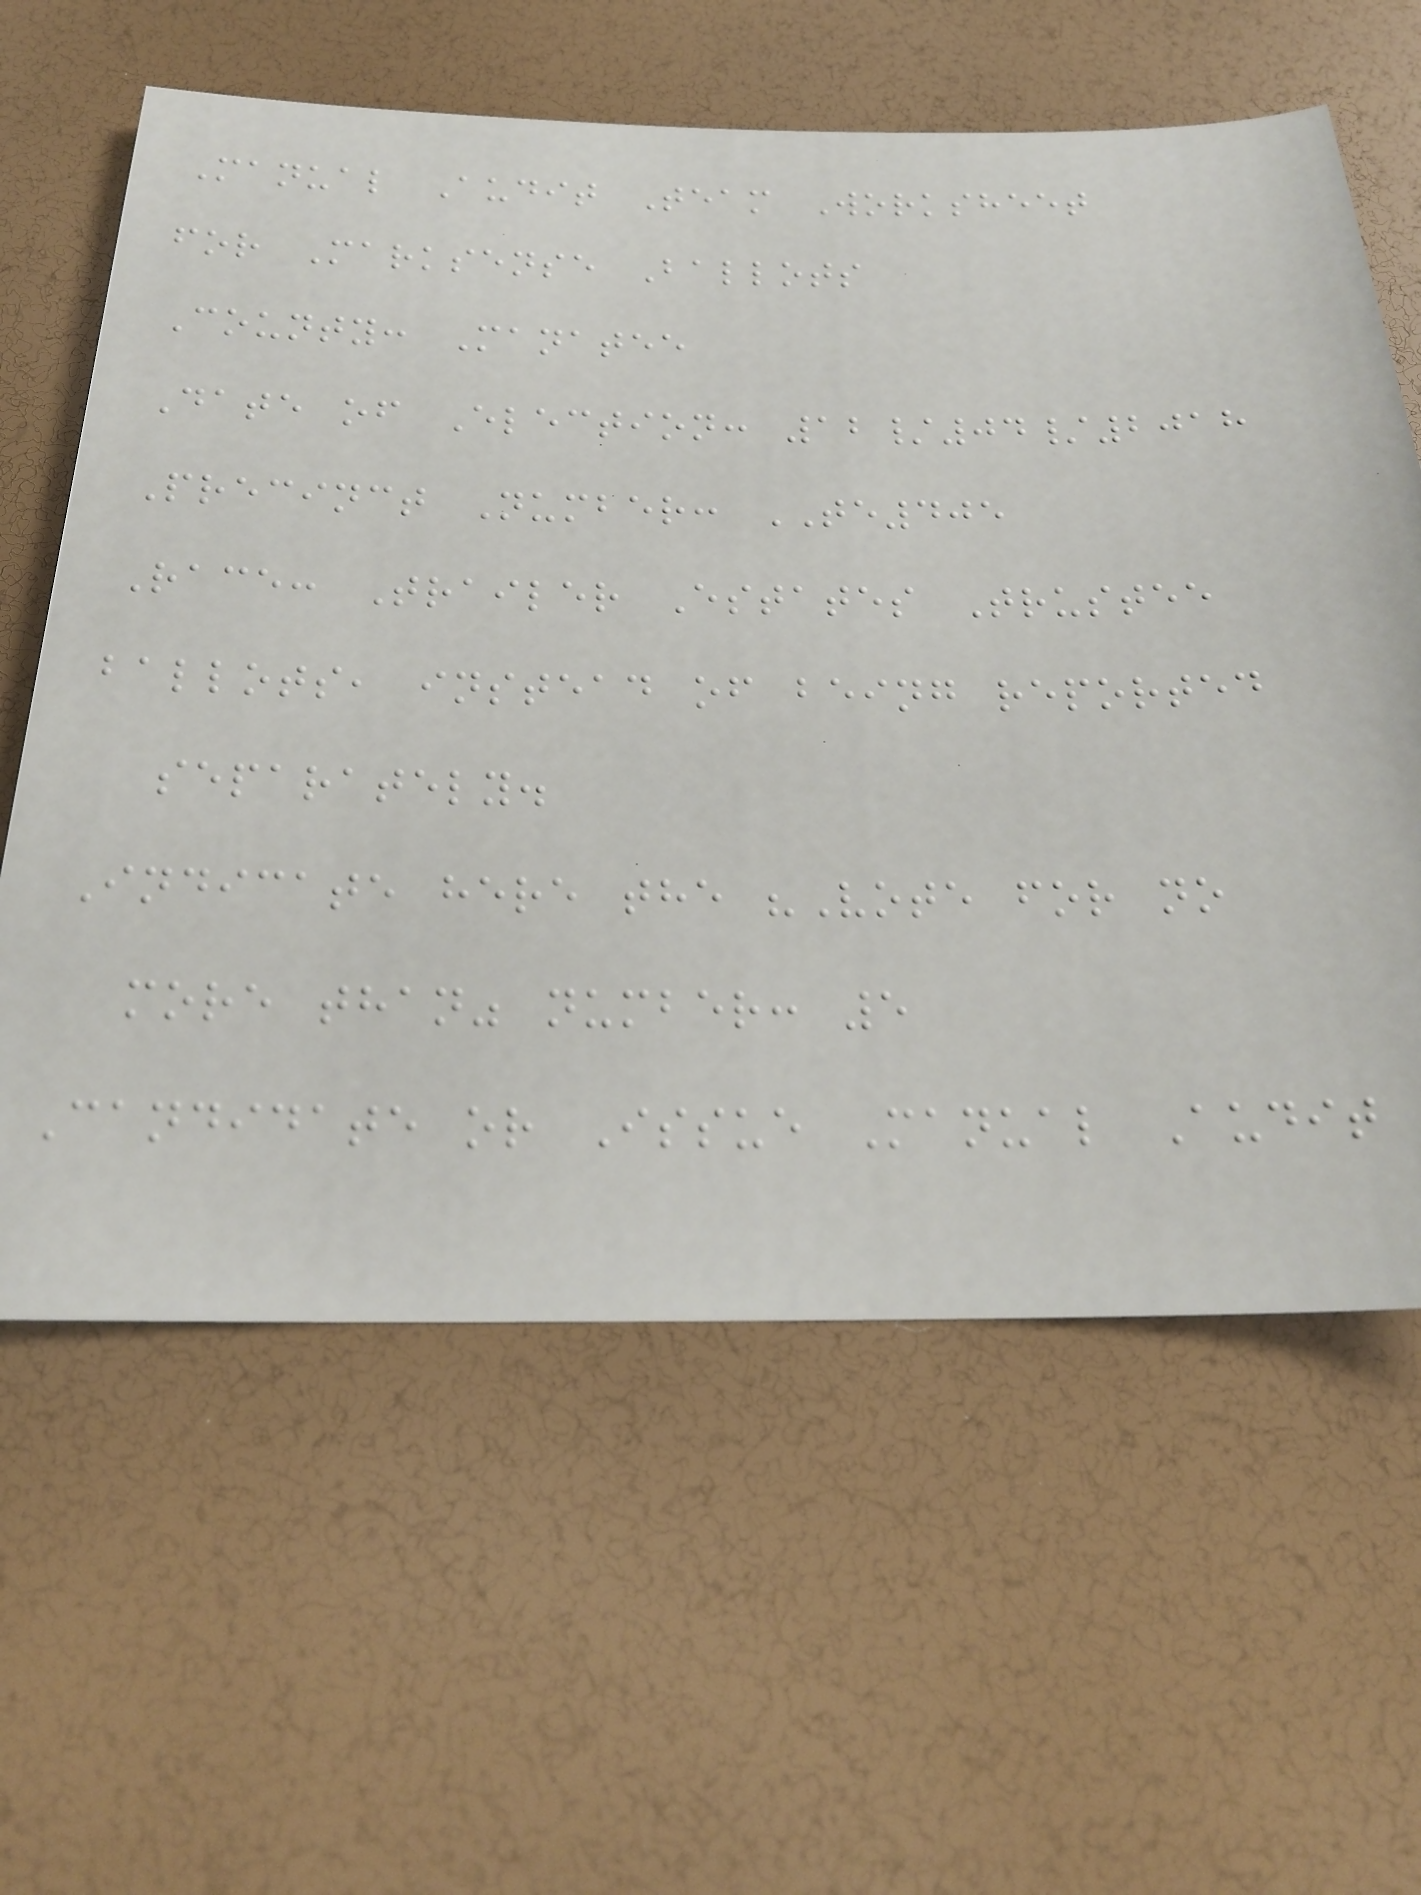Manual Audit Team Worksheet
for Marksense Ballots
County: Manatee
Date of Election: 12/04/2018
Precinct Number: TE405
Race: Trailer Estates Trustee
ballots, instead of being reported
separately.
Indicate here the "Vote for no
more than" number: 5
Candidate or Issue Manual Audit
